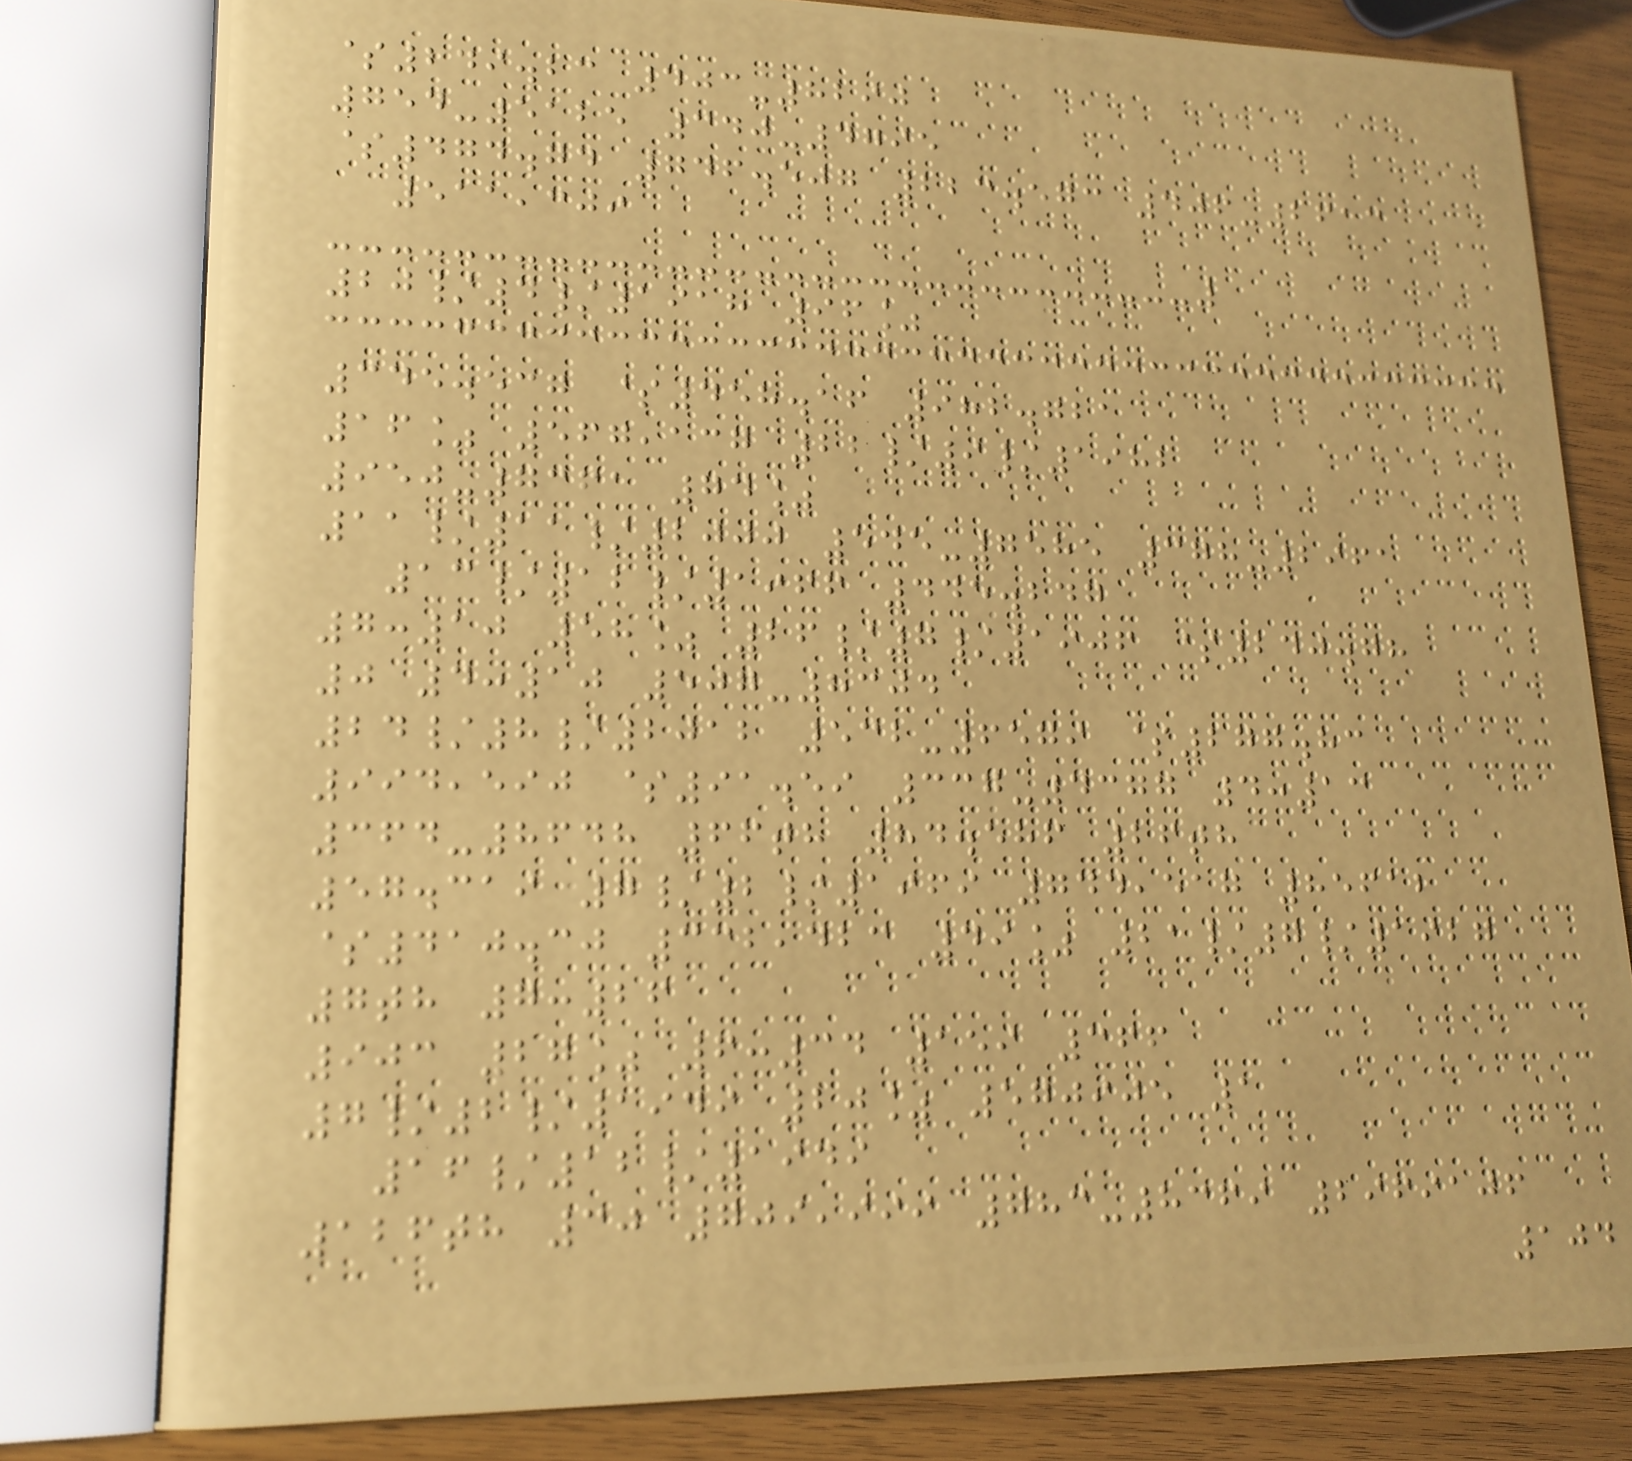$249.23 403-8290
754-5125 340-4795
$474.74 746.507 223.573 406-2613
511,309
20/4/1918 96%
345.537 $458.16 982.721
16% 567,137 22/9/1982
950-7361 74%
11/11/2000 545-7585 378-2961
13/12/1966 445.247
7:10 58% 26/7/1906 $240.78
0 4:10 507-8304
24/8/2012 532-6579 $277.83
994,590 $91.59 337-4377 4:13
364-8648 66th 84.586 26th
57.319 7/2/1969 744,517 85612
$410.30 332,423 49% 21/7/1927
7th 7:26
903 27% 6:34 159 366
7/2/1949 20% 570905 1
16/12/1949
126th 30 709,999 783-8369 2969106
104
